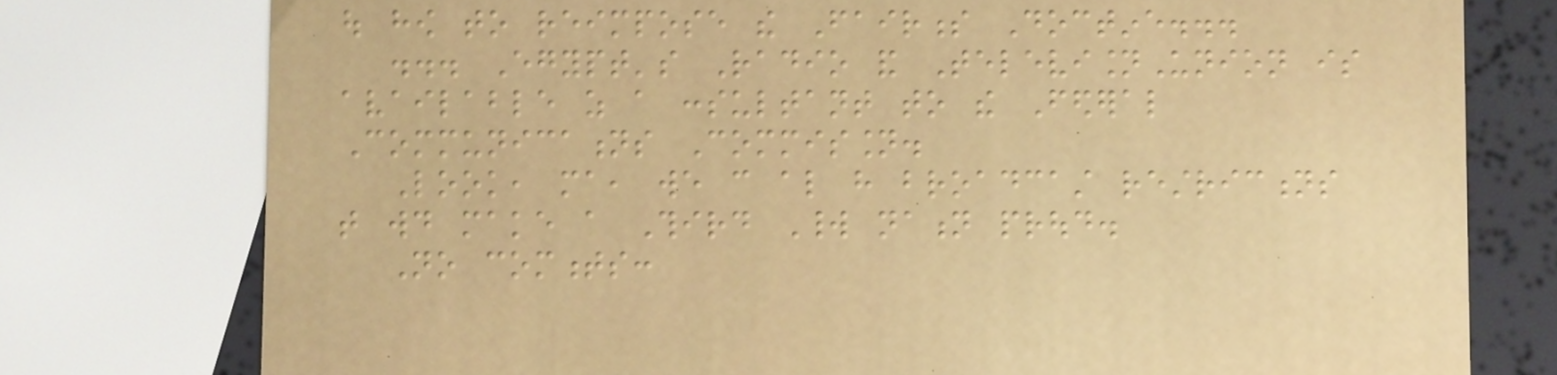out how to reimpose the Fairness Doctine...
... Egypt's Radio and TelevisionUnion is
available as a consultant to the Federal
Communications Commission.
Look, ma, we can also have broadcast restrictions
that would make a Third World nation proud.
No comments:
